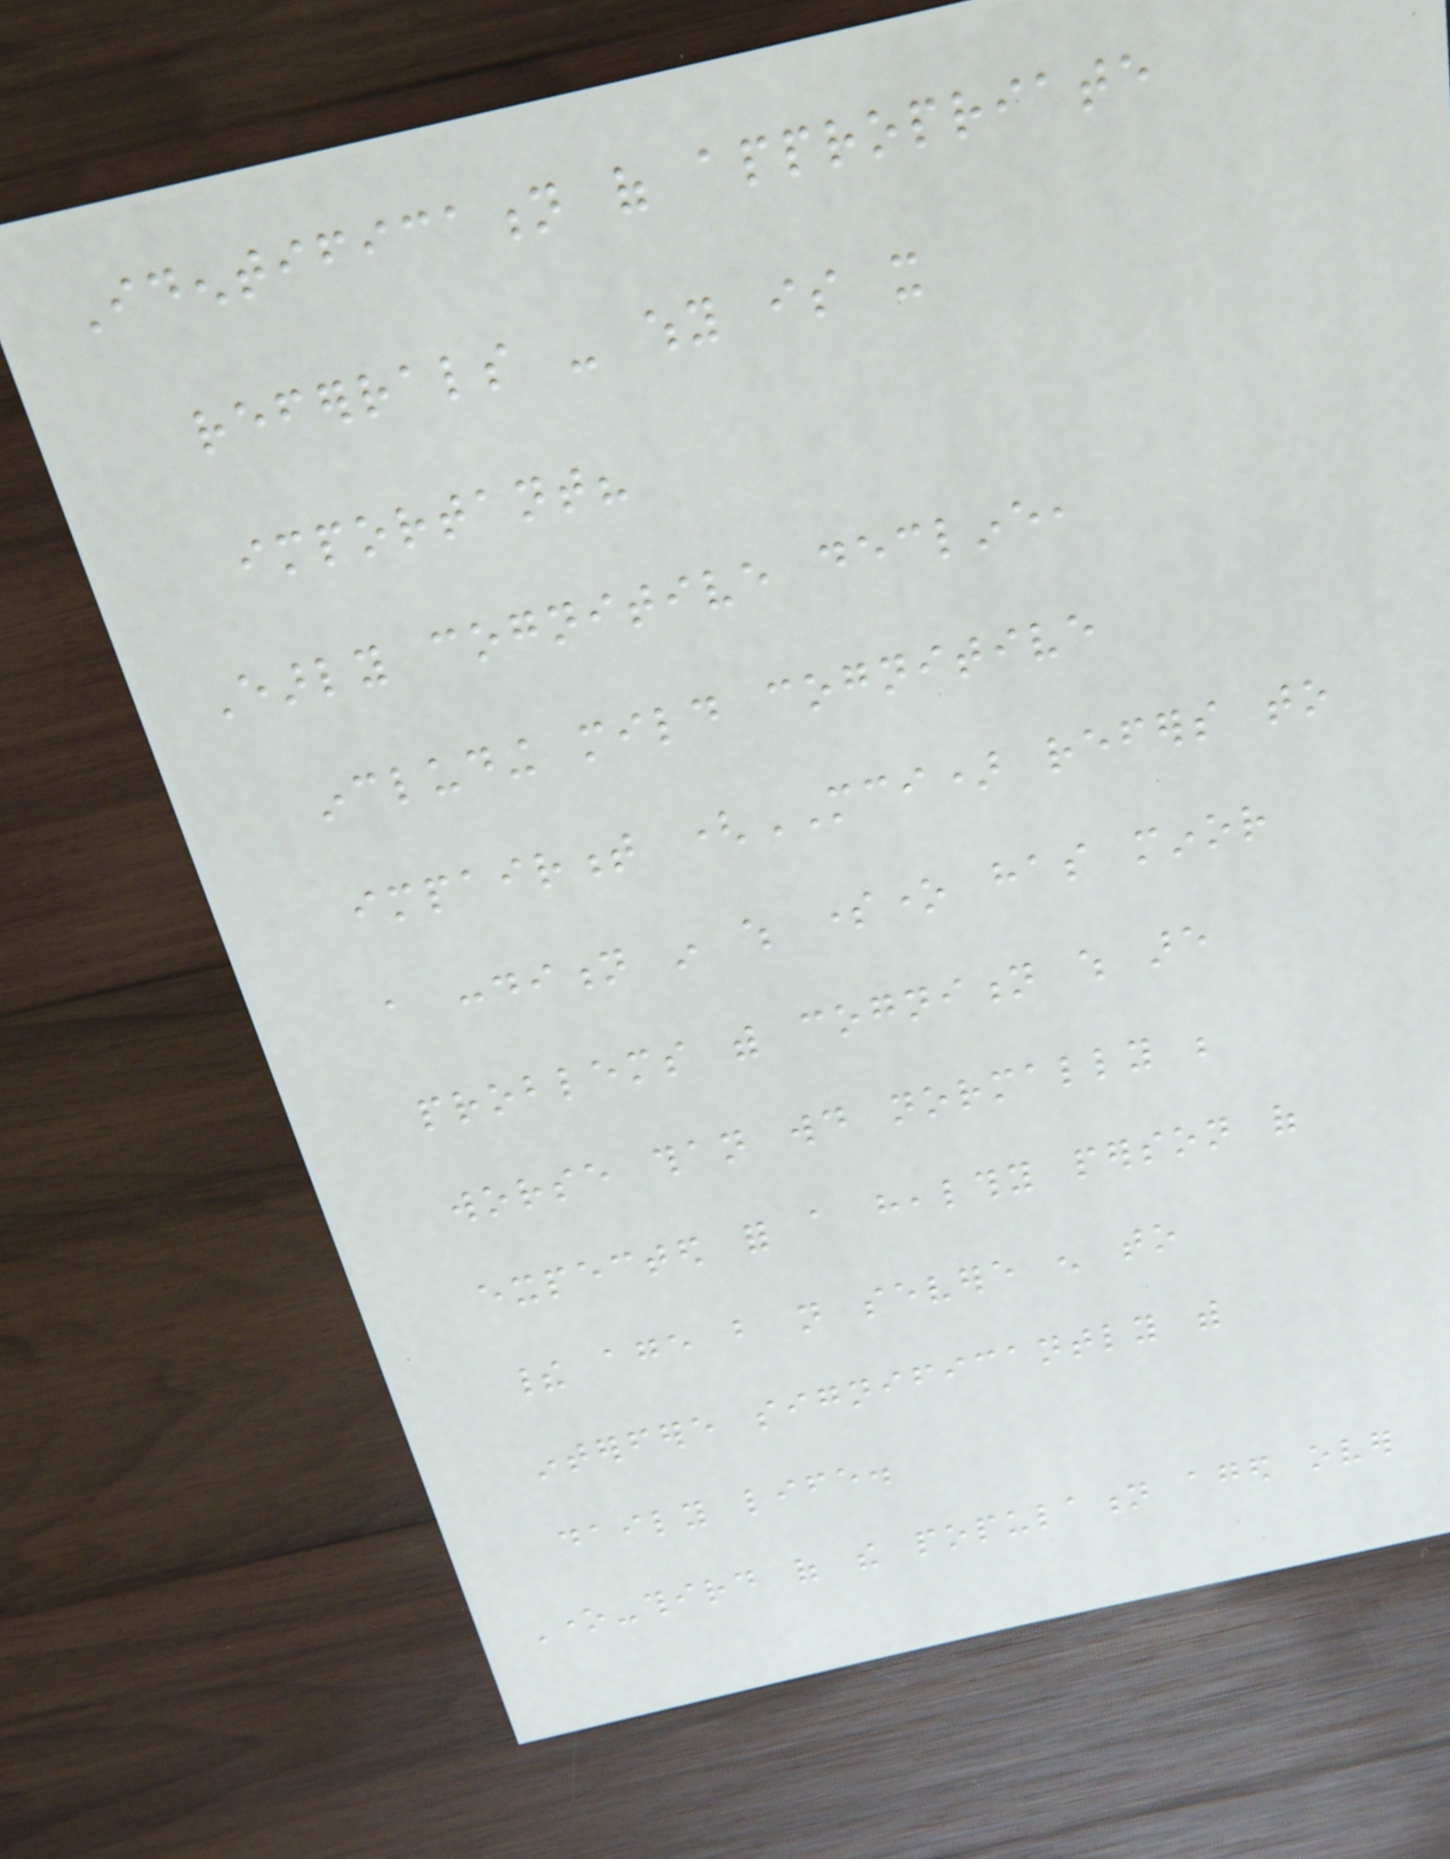Identification of appropriate
referrals - why is it
important?
Early cognitive decline,
including mild cognitive
impairment (MCI) refers to
a condition in which someone has minor
problems with cognition which are
worse than would normally be
expected for a healthy person of
their age but not severe enough to
interfere significantly with
daily life.
One-third of the population aged over
